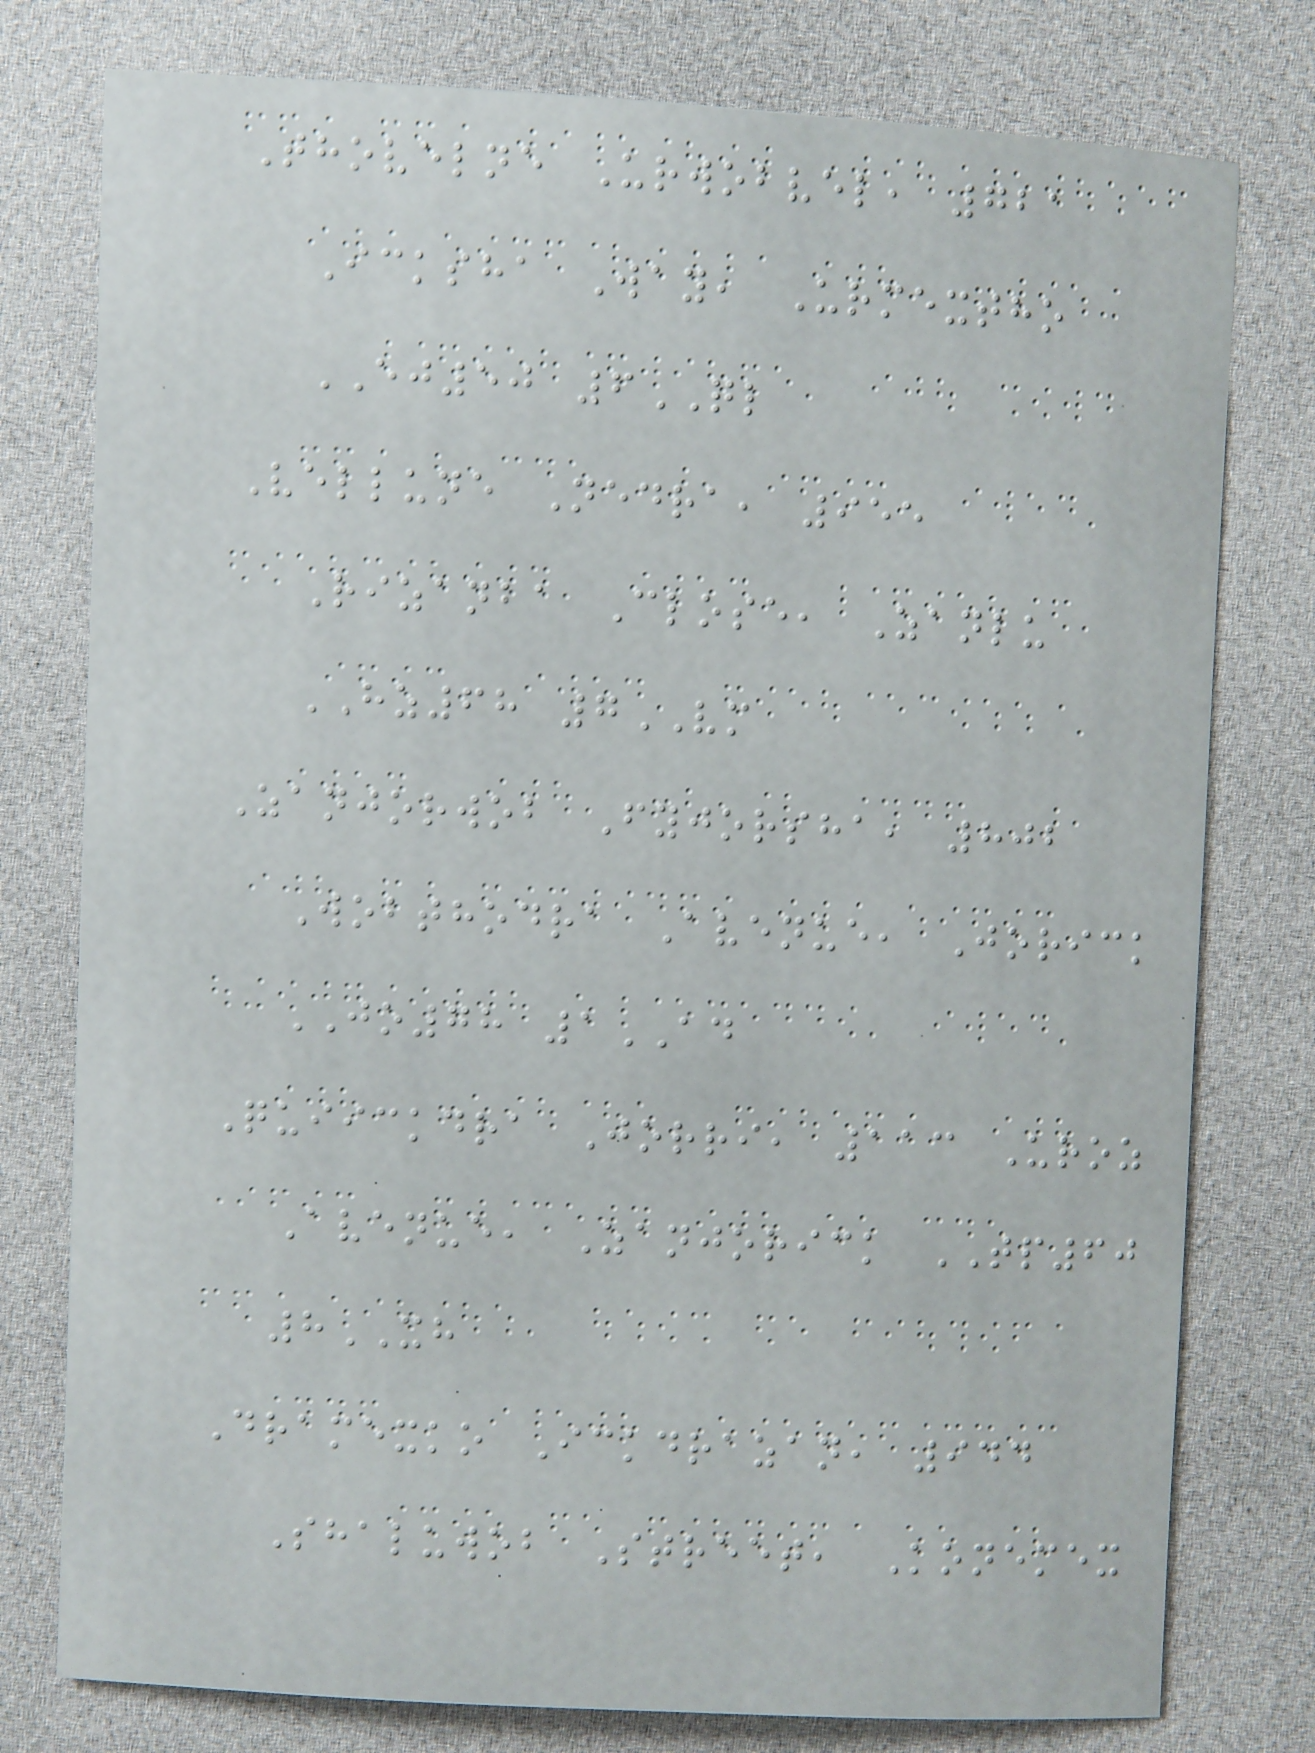Thovelne Urwobvel, 721
Icksha Way, Urmextho
EJ50 6QL
Vellune Nedra, 955
Rizanba Close, Zanlu
HZ68 7VM
Zanjorwob Fyjorsha, 802
Wobthodra Avenue, Jorick
JO78 1AD
Quiickdra Jorri, 113 Uroz
Avenue, Zanjorick TP60
8XH
Dramexko Ickdrazan, 944
Shaluwob Street, Konemex
